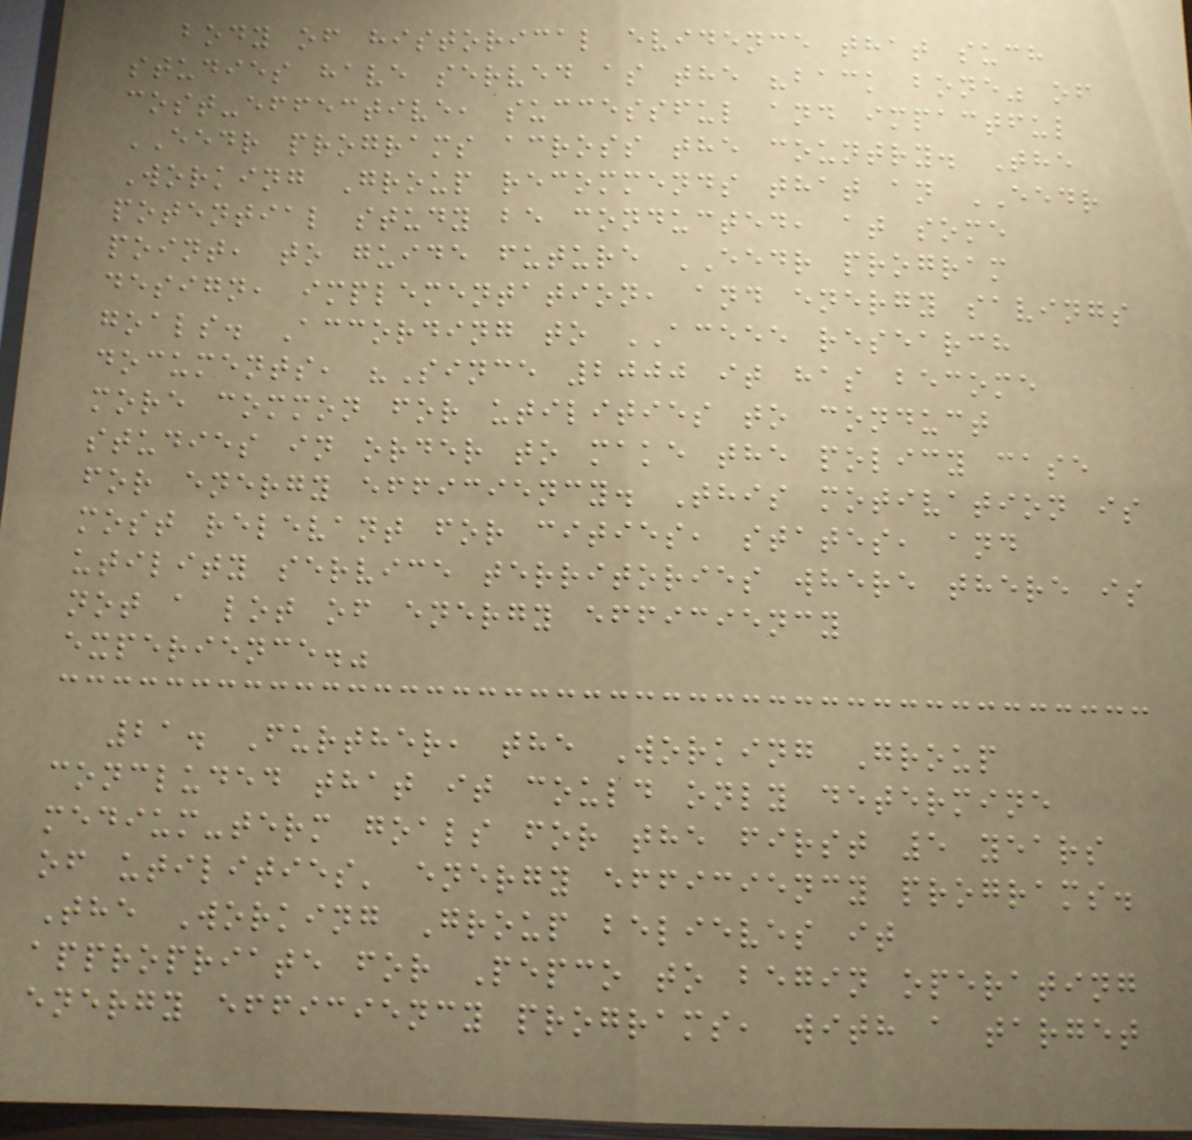body of historical evidence that such
studies have served as the "back bone" of
cost-effective, successful and impactful
EEDR programs across the country. The
Working Group recommends that an EEDR
potential study be conducted, at some
point, to guide future EEDR program
design, implementation, and energy savings
goals. According to ACEEE research
documents, "Since 2000 it has become
more common for utilities to conduct
studies in order to make the policy case
for energy efficiency. This motivation is
most relevant for cities, states, and
utility service territories where there is
not a lot of energy efficiency
experience."
21. Further, the Working Group
concluded that it could only determine
medium-term goals for the first 5 years
of utilities' energy efficiency programs.
The Working Group believes it
appropriate for Pepco to begin operating
energy efficiency programs, with a target
